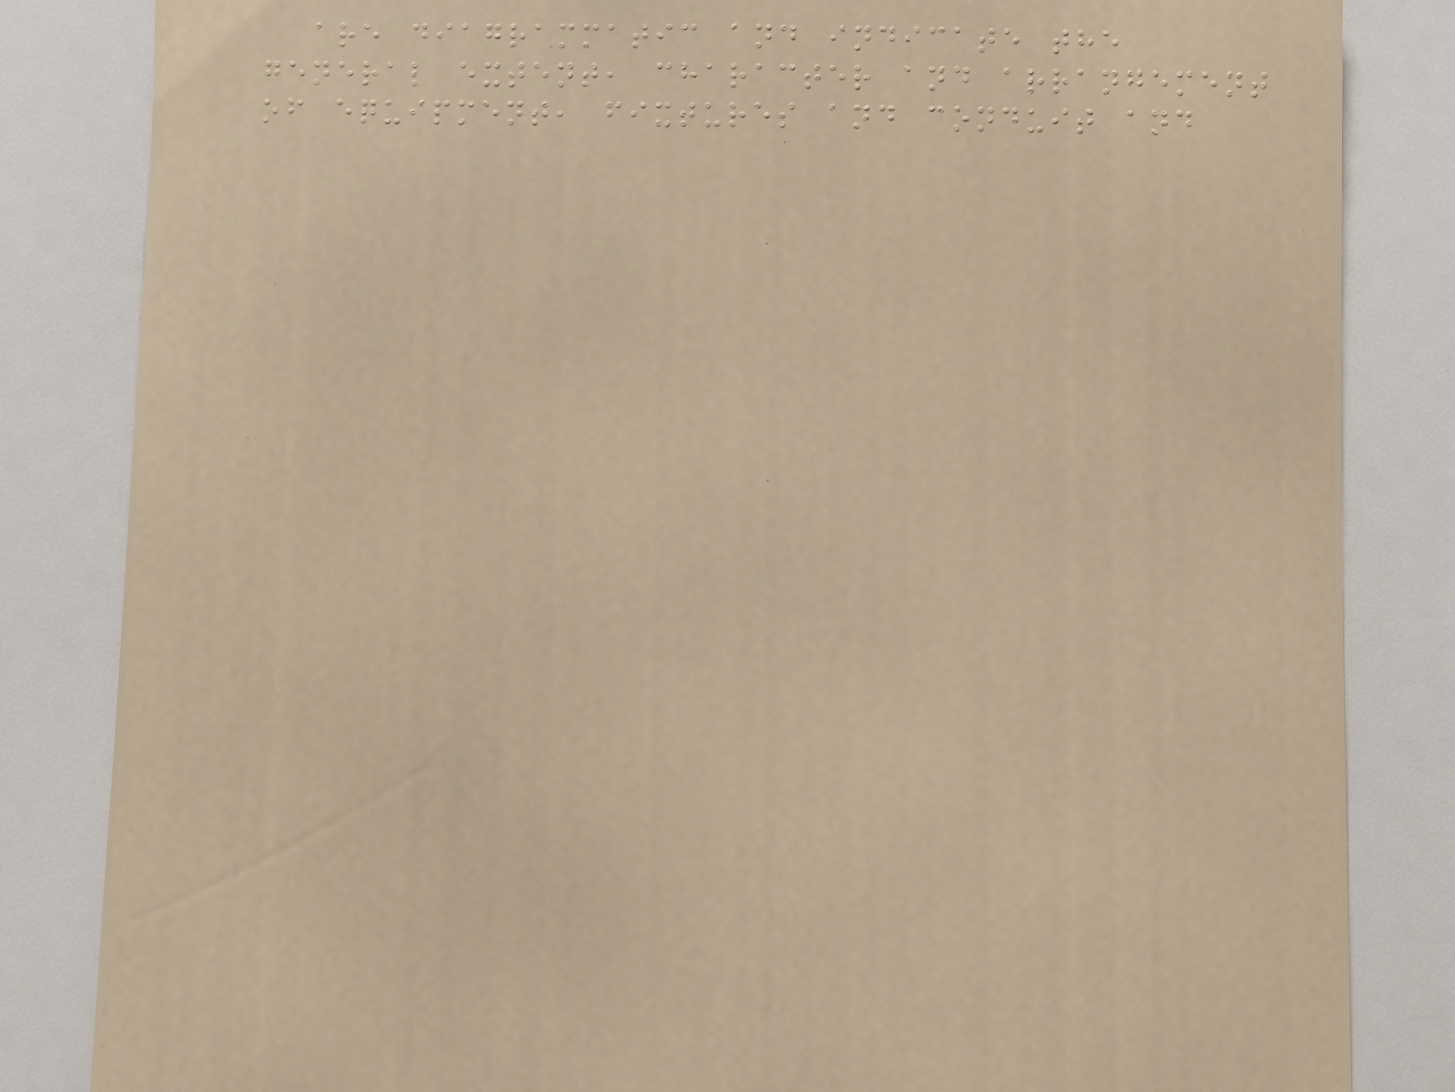are diagrammatic and indicate the
general extent, character and arrangement
of equipment, fixtures and conduit and
